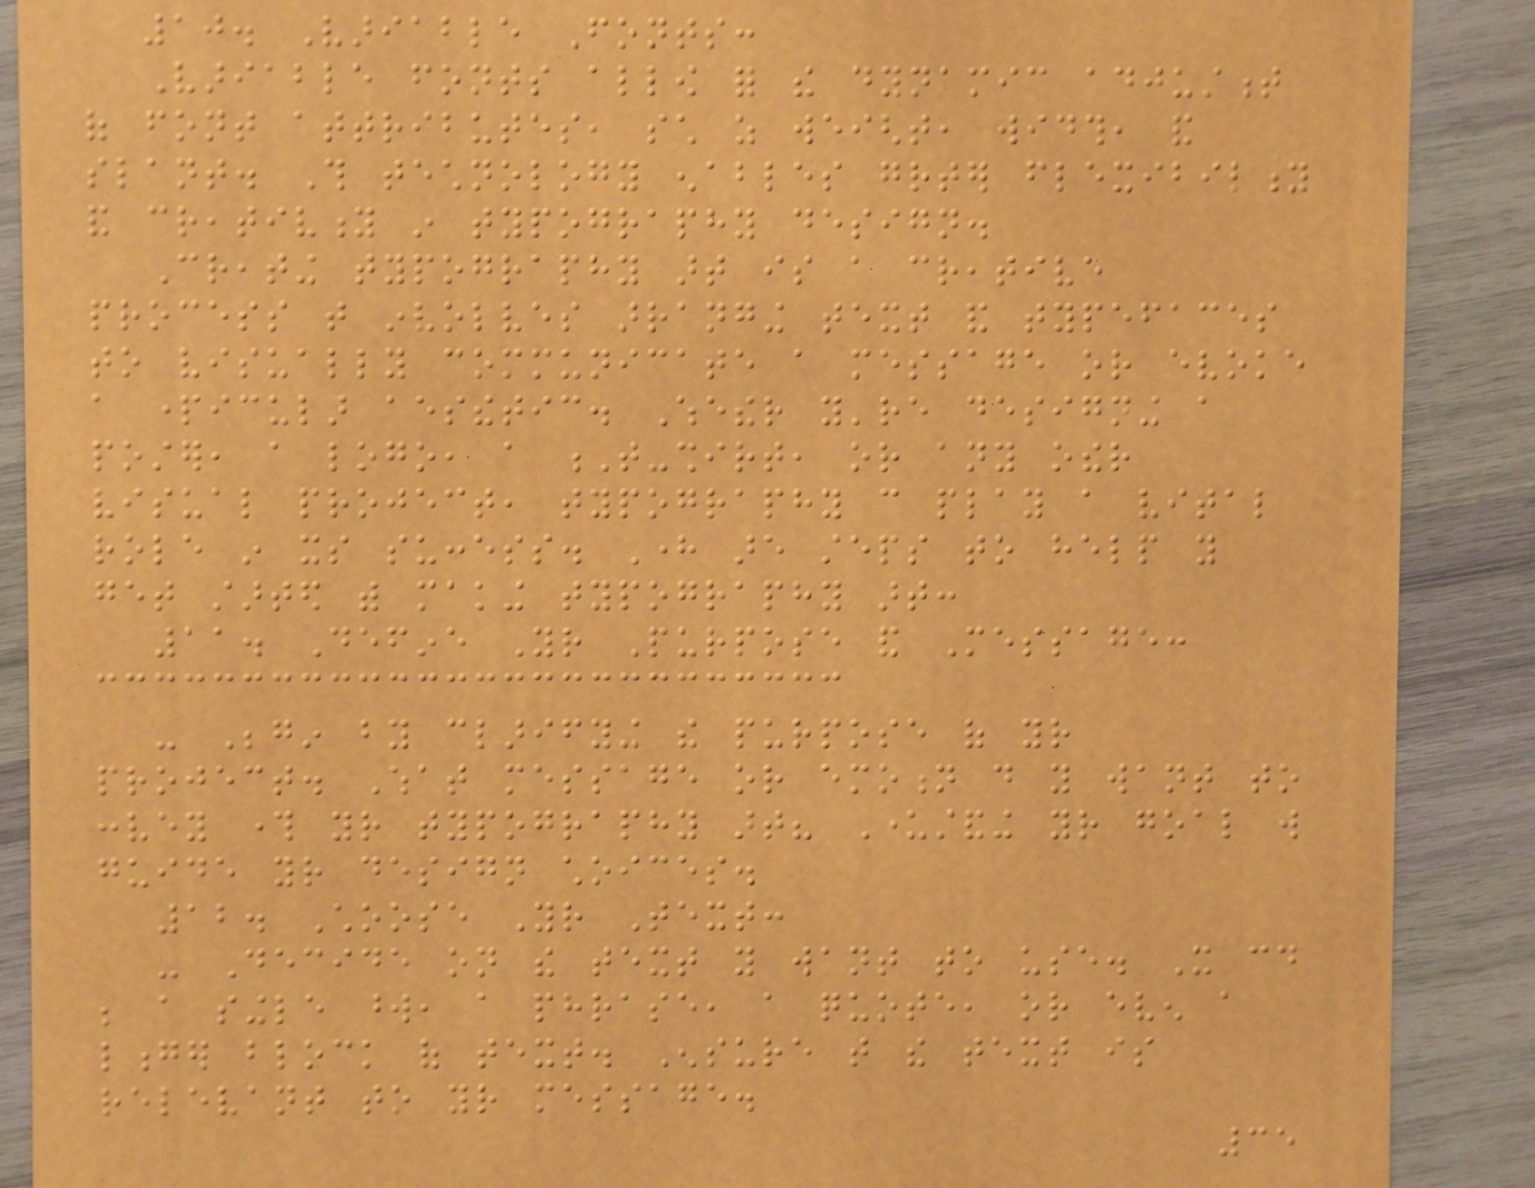10. Variable Fonts:
Variable fonts allow for the dynamic adjustment
of font attributes, such as weight, width, and
slant. This technology enables greater flexibility
and creativity in typography design.
Creating typography art is a creative
process that involves arranging text and typefaces
to visually communicate a message or evoke
a particular aesthetic. Whether you're designing a
poster, a logo, a T-shirt, or any other
visual project, typography can play a vital
role in its success. Here are steps to help you
get started with making typography art:
11. Define Your Purpose and Message:
- Begin by clarifying the purpose of your
project. What message or emotion do you want to
convey through your typography art? Understanding your goal will
guide your design choices.
12. Choose Your Text:
- Decide on the text you want to use. It could
be a single word, a phrase, a quote, or even a
longer block of text. Ensure that the text is
relevant to your message.
35
